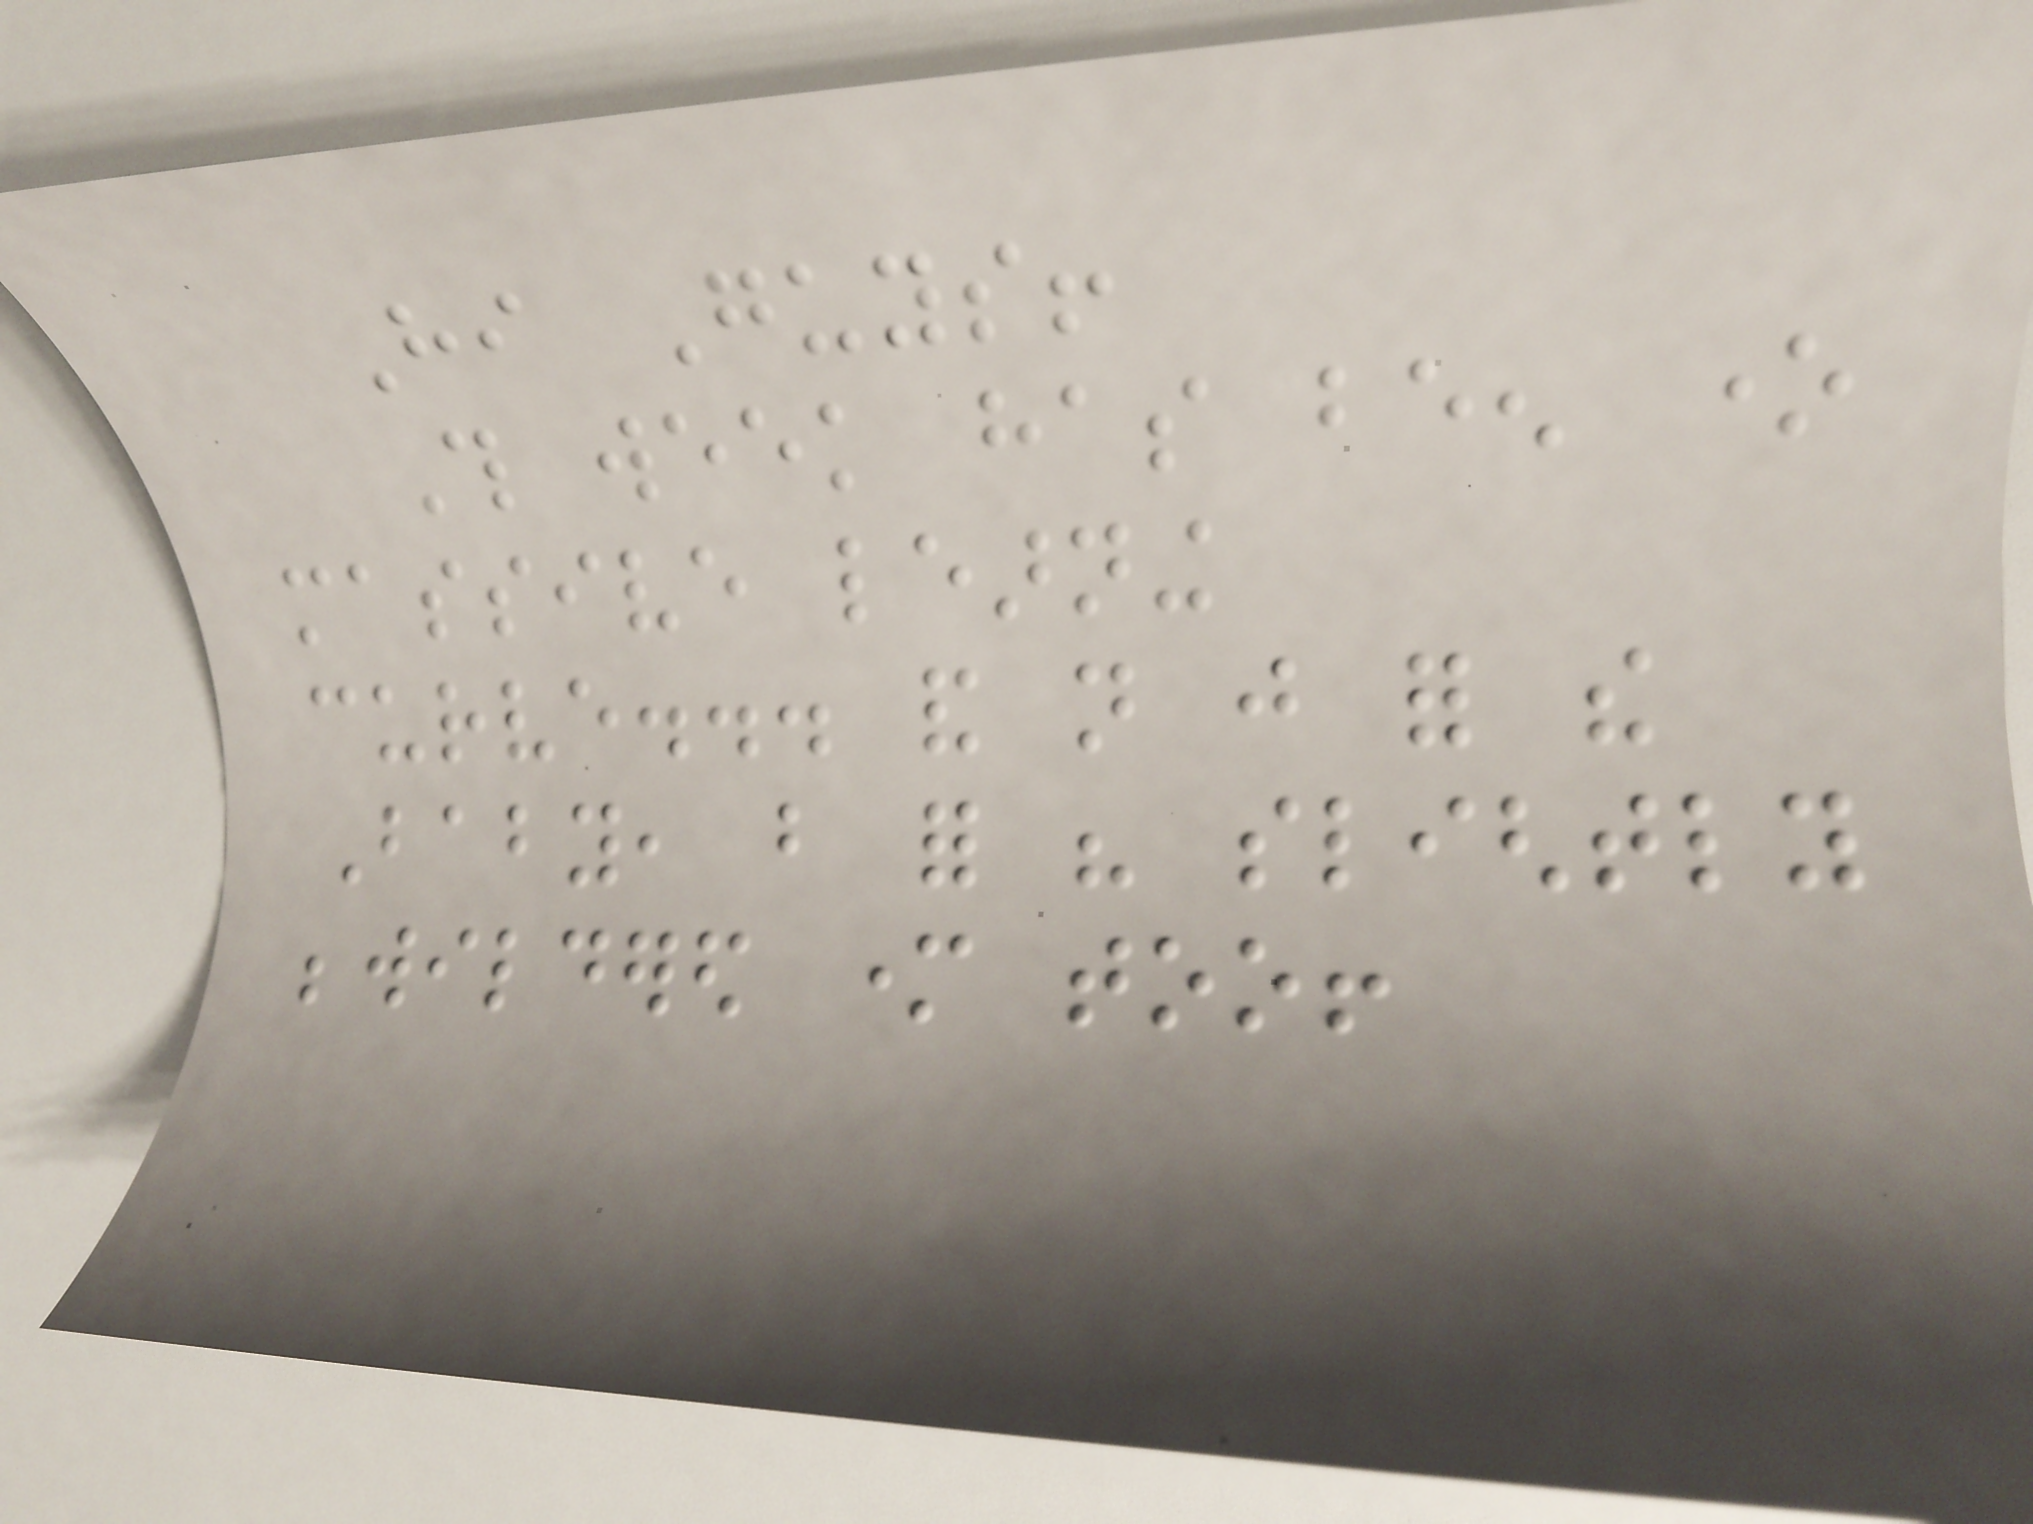Hi Guys!
This week has been one
massive learning
curve... and not just for the
Baby, but for his slightly
bewildered mother too!
